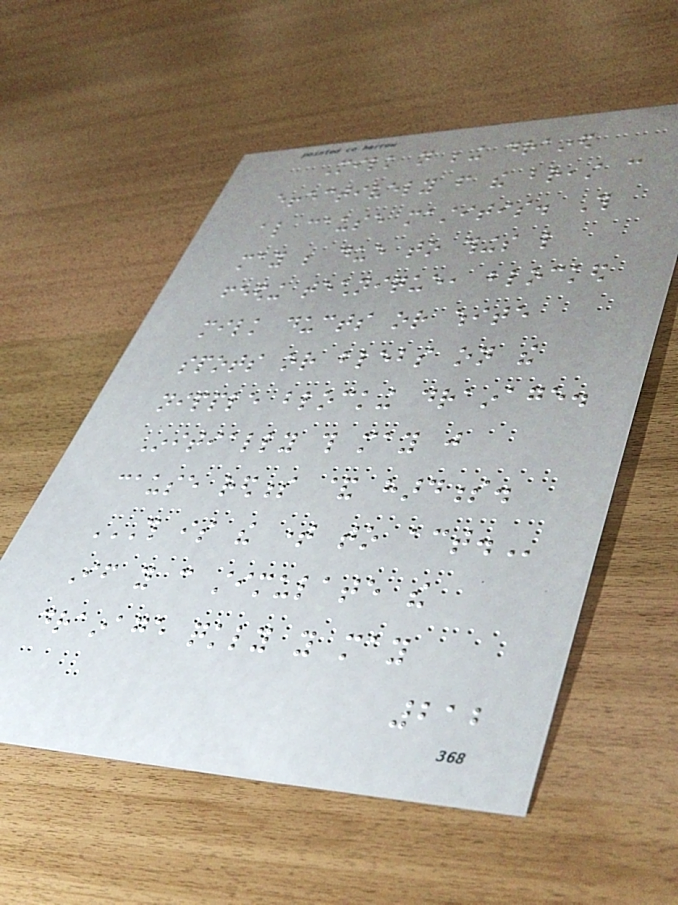Milk not being drained
effectively from the breast can
also cause mastitis. This
may be due to things like
feeding technique, blocked
milk ducts or white
spots or blebs on the
nipple blocking drainage.
Initially this may just
cause redness & hardness.
THIS IS THE TIME TO ACT.
If you can stimulate the
drainage quickly you may
212
